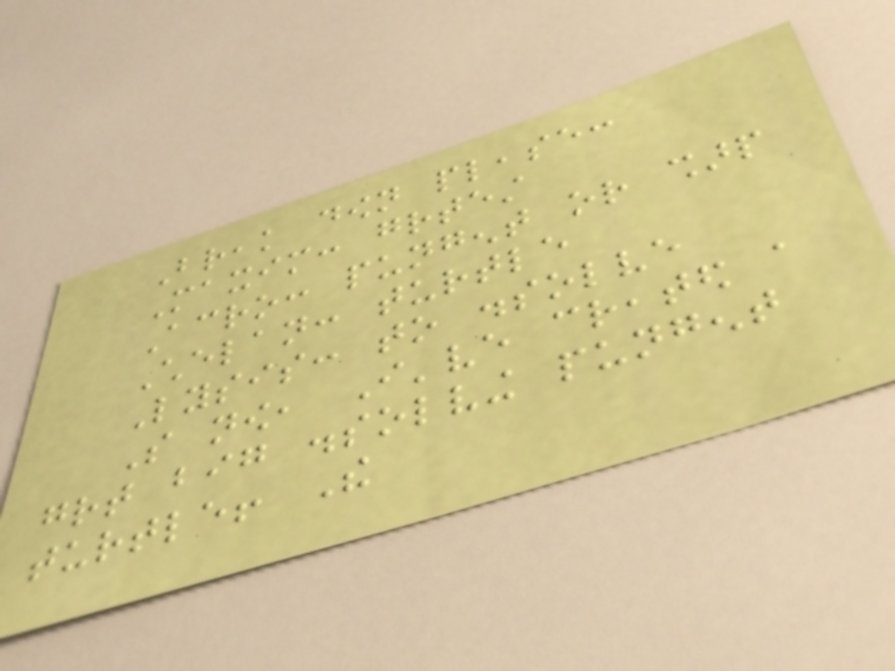Break down please:
Maxim: greatest
Acro: pungent or sharp
Chelan: turtle
Lysis: to dissolve
So now, I've created a
great big dissolving pungent
turtle! The
